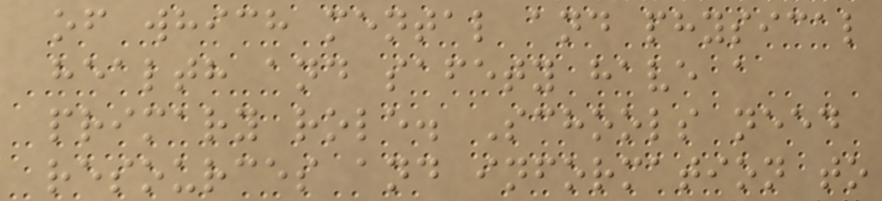of which mental and physical
health and safety have a
primary role. Schools need
resources and information to
